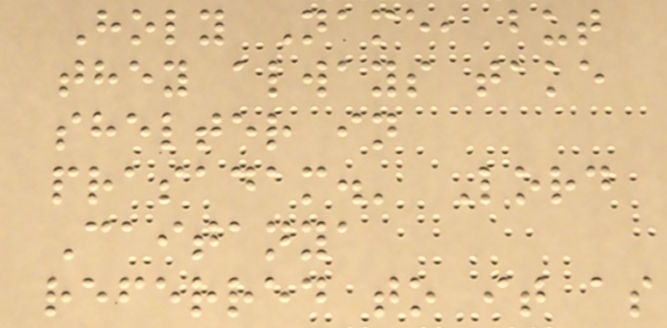Holy Name, but
they always take
shelter in
prasadam.' Lord
Caitanya
referred to it as
